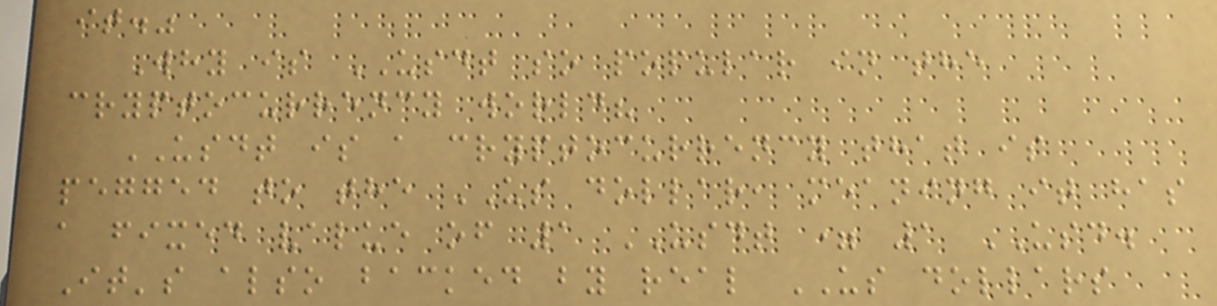it."
Why is USDT so popular in the
cryptocurrency world?
USDT is a cryptocurrency that is
pegged to the US dollar, meaning it has
a fixed value of 1 USDT = 1 USD.
It's also backed by real US dollars
